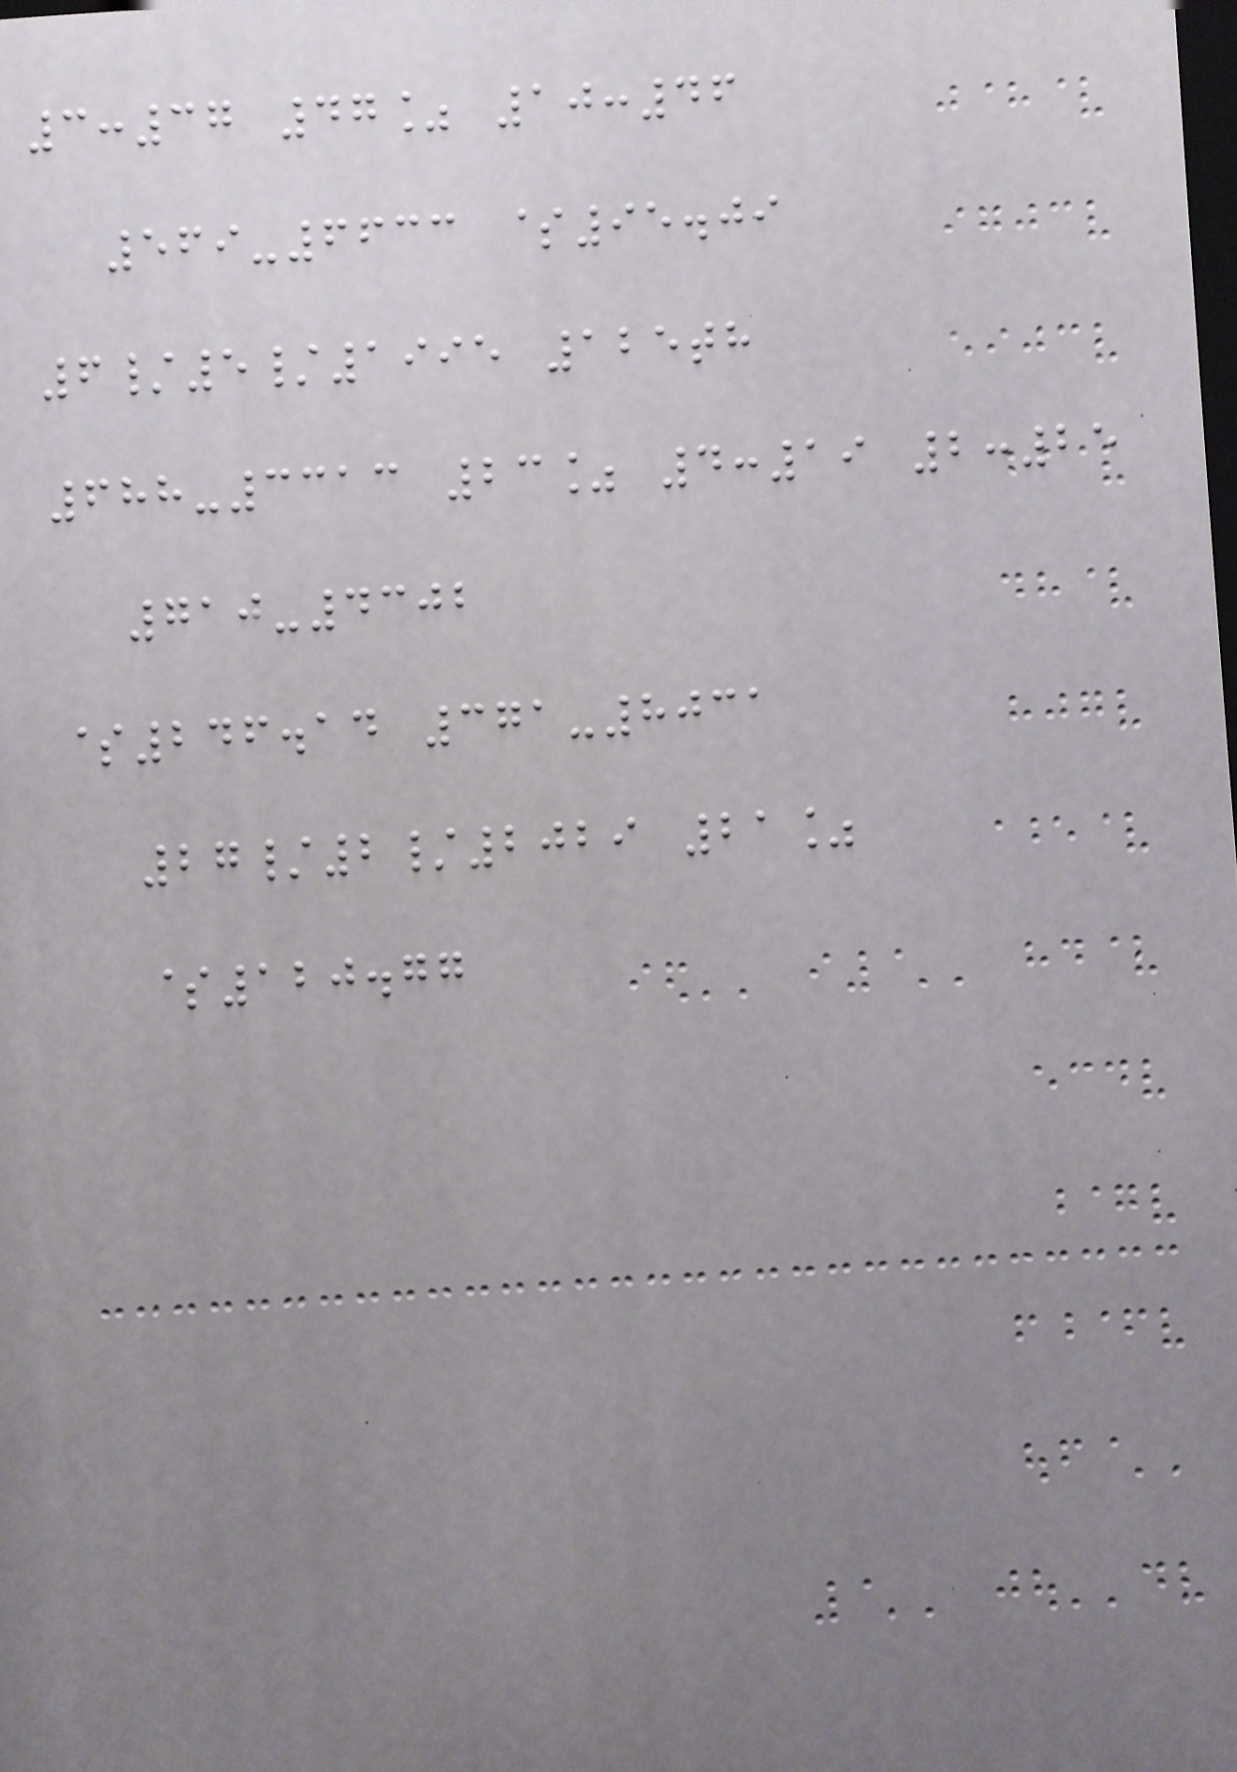3:37 47% 10:46
569-6633 $95.09
6/5/1995 125th
688-3313 23% 4:19 2:25
710-4302
$246.14 371-8031
27/2/2029 21%
$120.77
